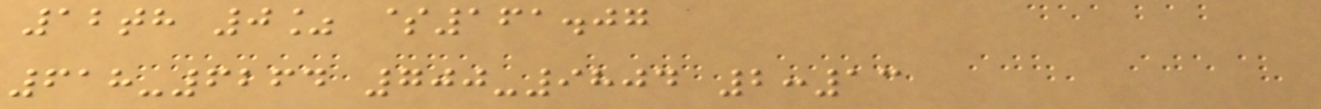12th 0% $161.07
618-6264 700-9804 2:13
